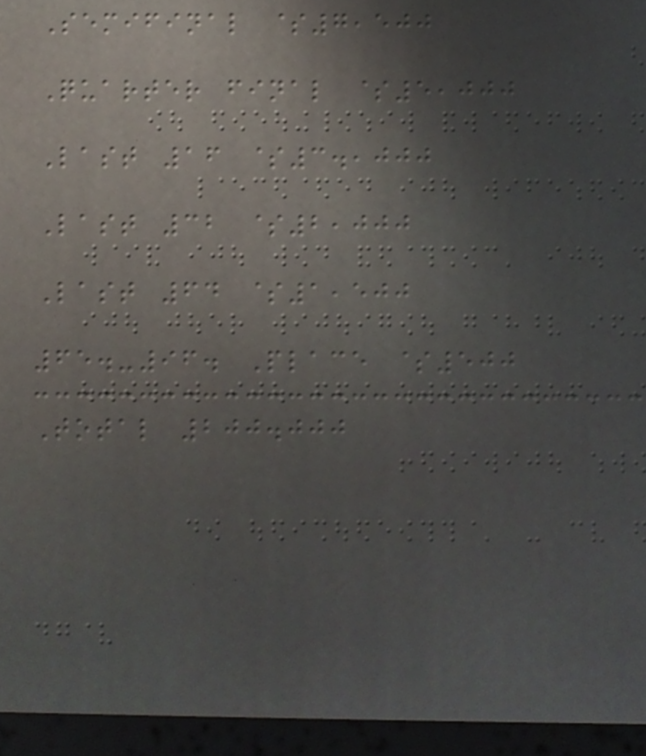Semifinal $7,500
Quarter final $5,000
Last 16 $3.,000
Last 32 $2,000
Last 64 $1,500
65.-96. Place $500
Total 200.000
